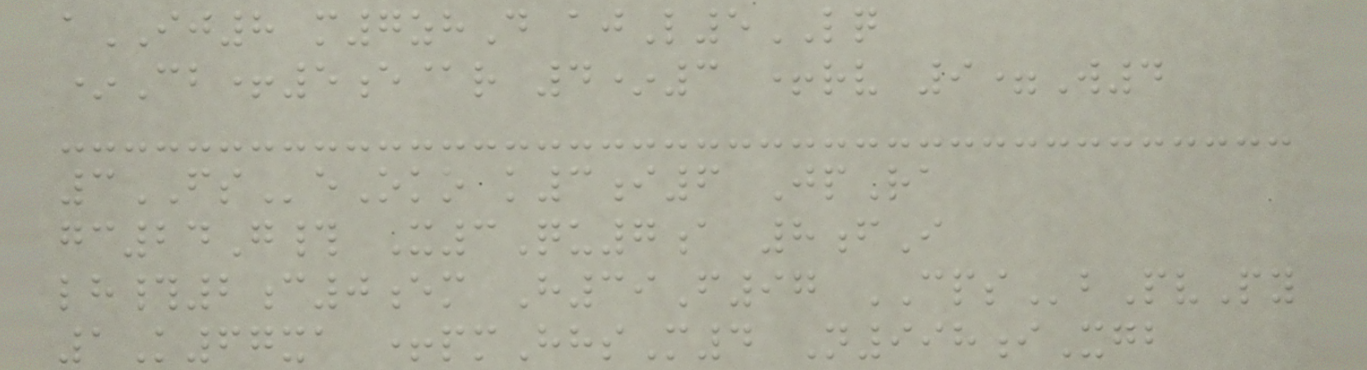aIJ8 m7zhD ajL5LQ
*Cb+5e@r 4*3 +rv 9=W4
3FSeOko k3i6 JpRa
gc24G# X3Qu7a 8fI
lh#2c0em H39F97 CPSbPvPy
1K67xa +pmHhsM4 N998iXgb
